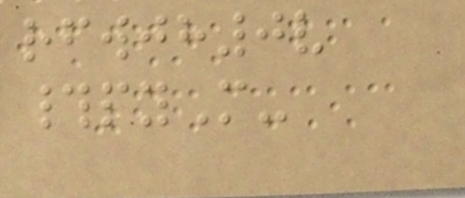rfwjh0v
#pyM-
